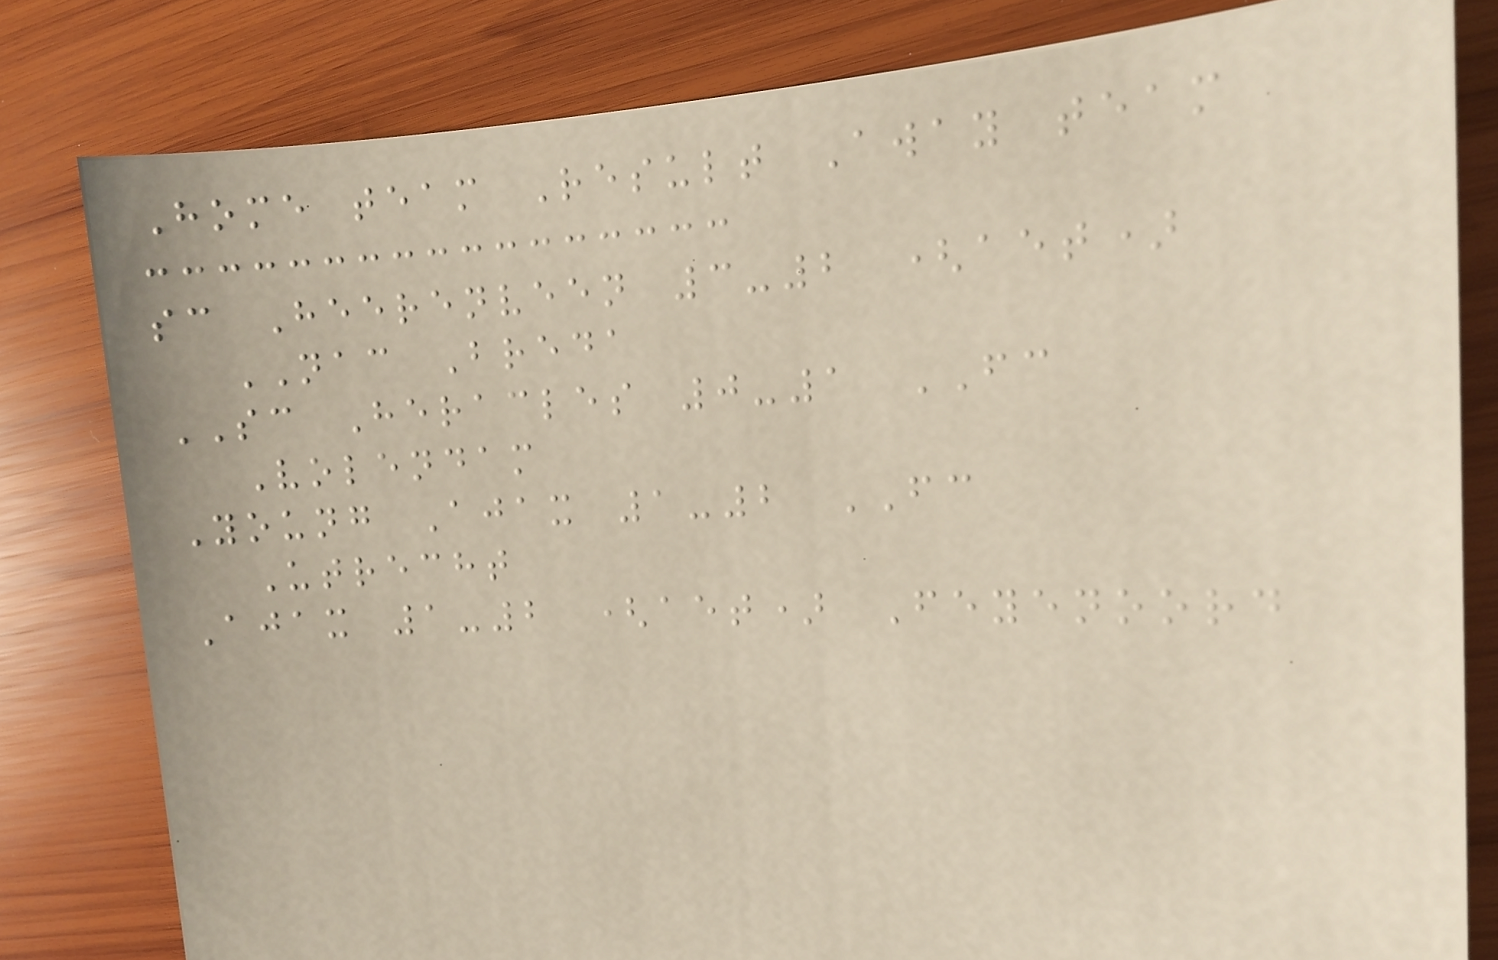Home team Result Away team
sc Heerenveen 3-2 (aet)
NAC Breda
SC Heracles 0-1 FC
Volendam
Young Ajax 1-2 FC
Utrecht
Ajax 1-2 (aet) Feyenoord
